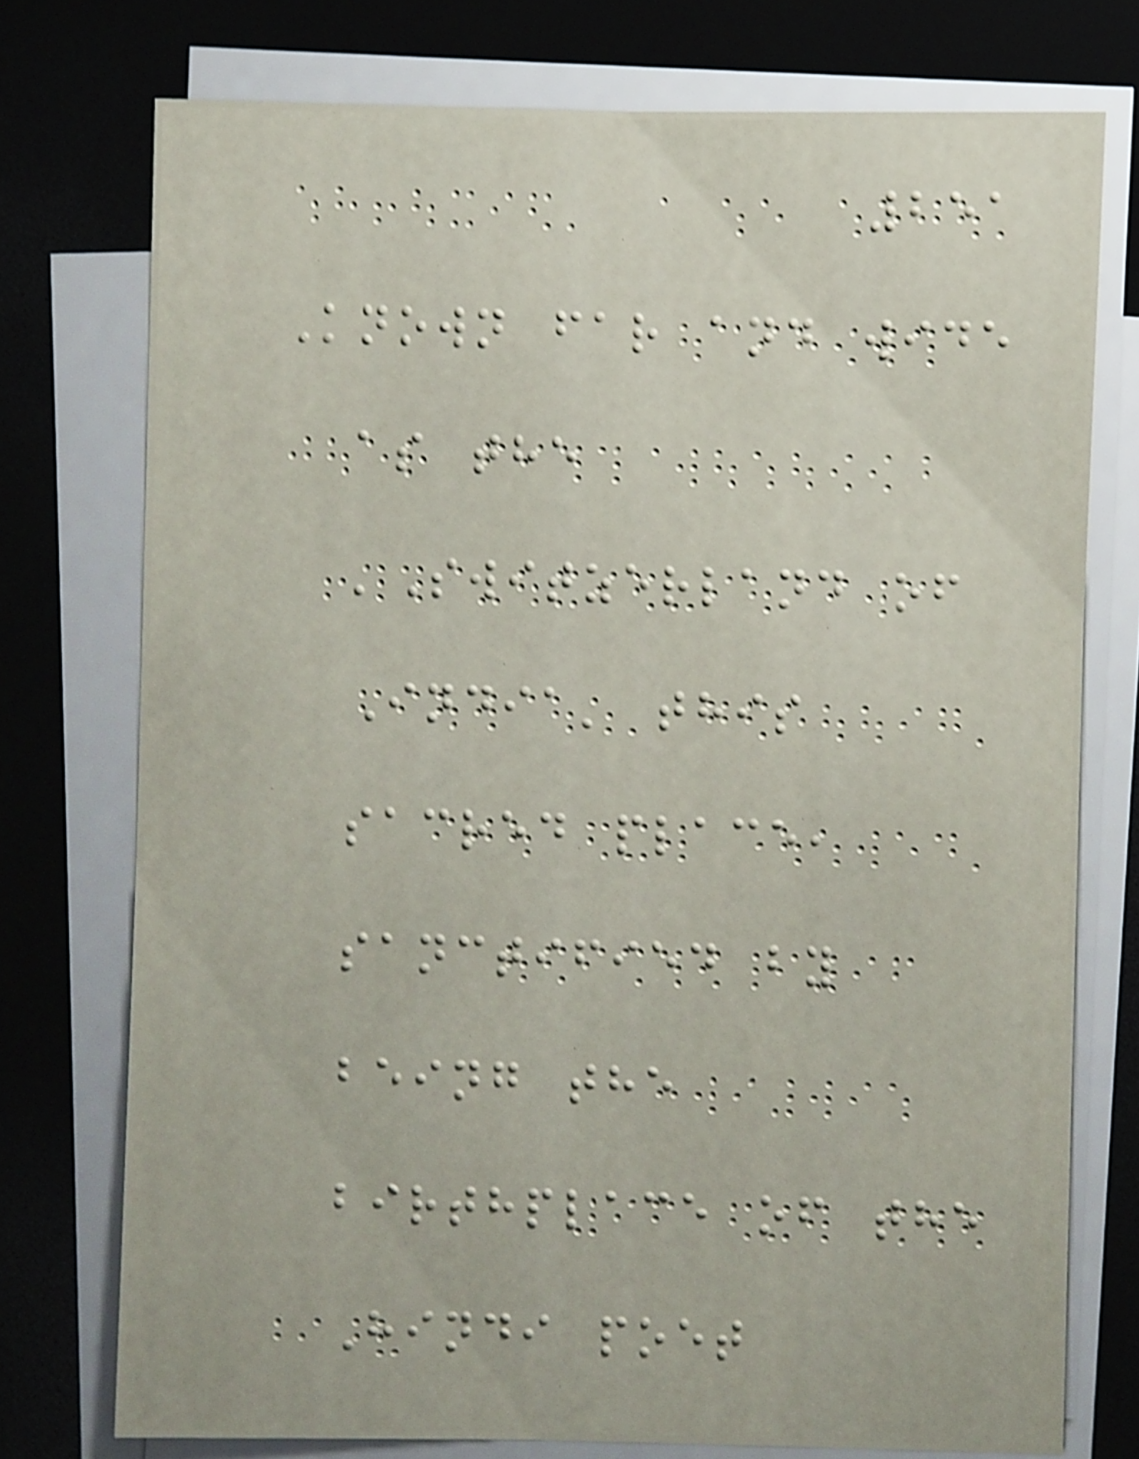251
Known far and wide
as the
'Switzerland of
India' this
sacred place,
sanctified by
being the
birthplace of the
Hindi poet
